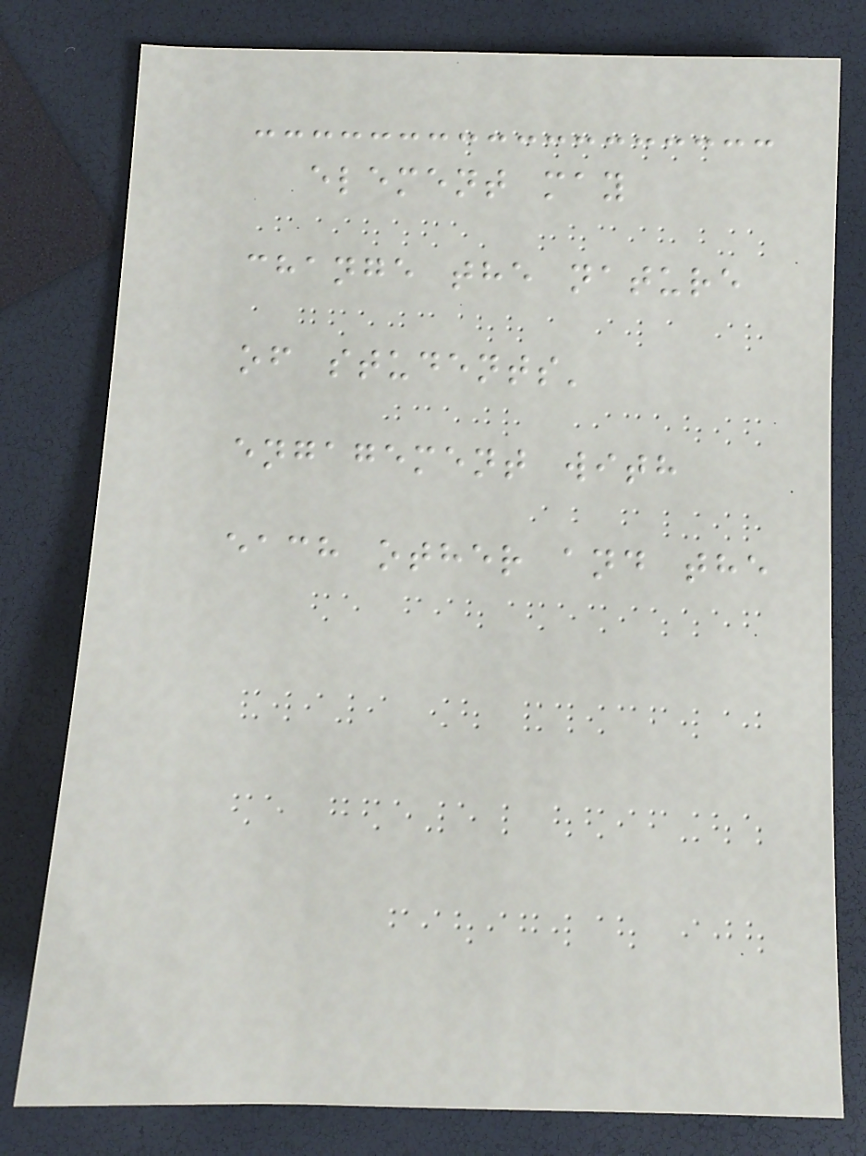element may
change the nature
of students'
engagement with
each other and the
